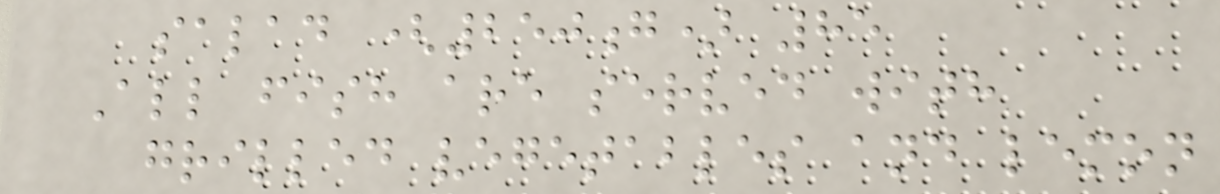salad (250g) 85
All fish are served with
grilled vegetables and lemon
